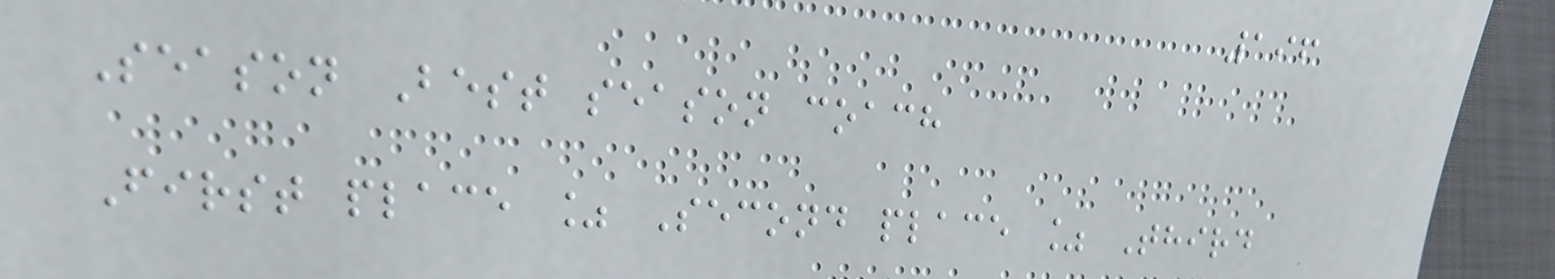196
Season Best season coach
First place % Second place % Third
